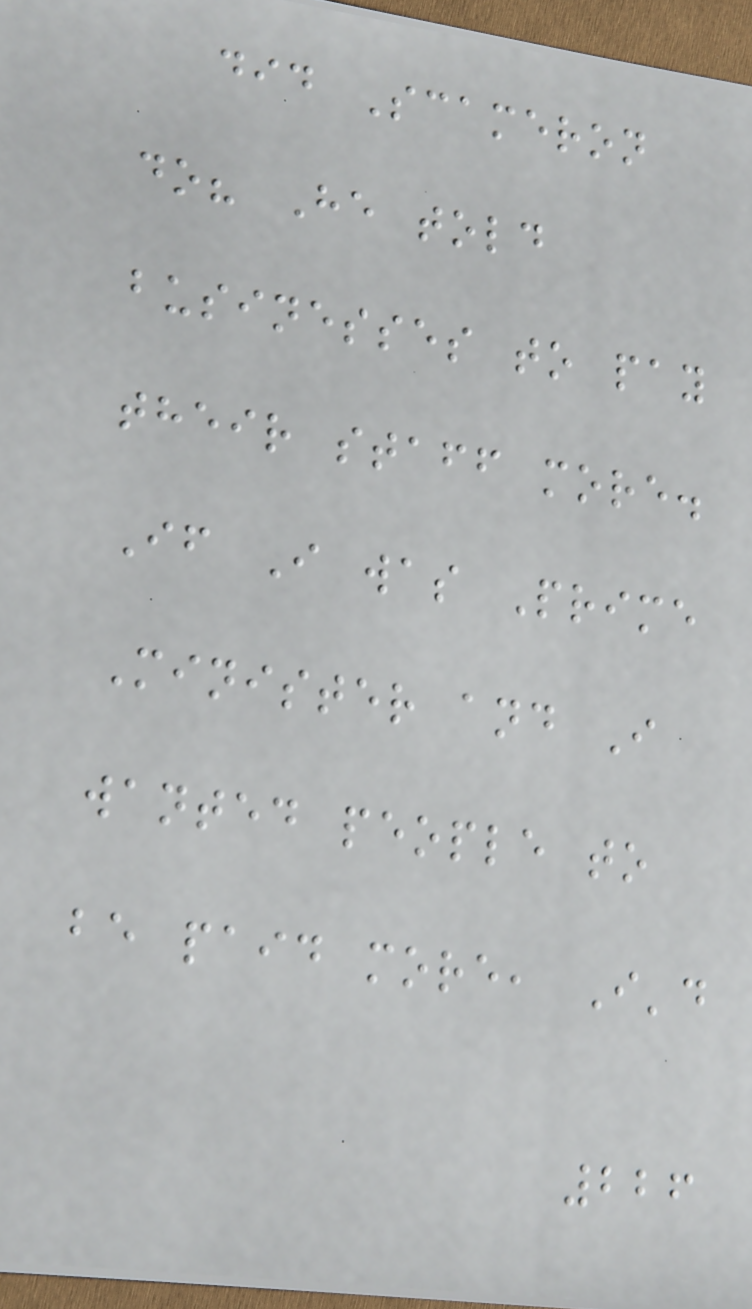did Scameron
do? He told
businesses to pay
their staff more.
If I was Prime
Minister and I
wanted people to
be paid more, I'd
226
